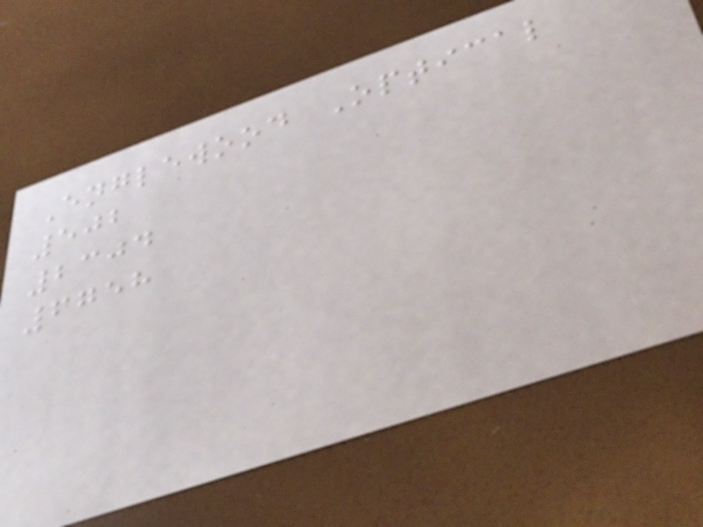Englewood Optical
502
2304
6758
